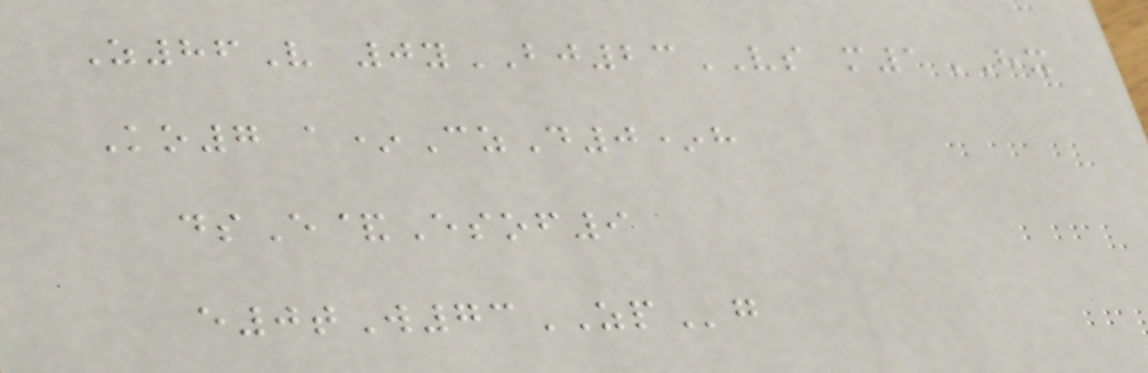Z86V 0yBJ23VS m1HX
Ko7 a*CzD0*h
dsE&Esof9
e0tW73ZPg
